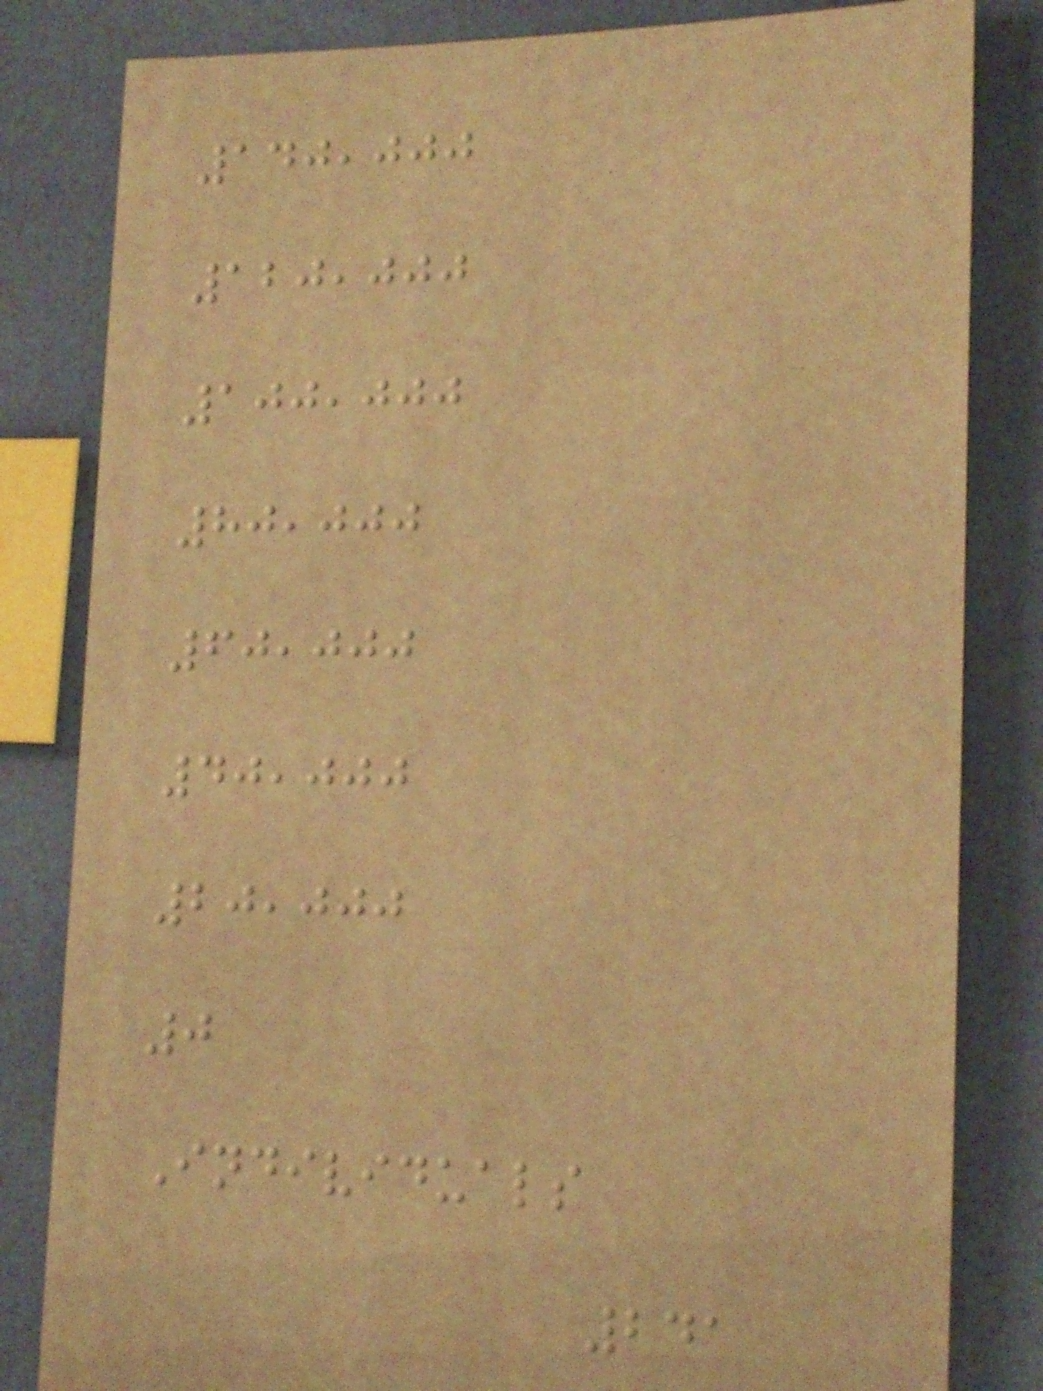140,000
120,000
100,000
80,000
60,000
40,000
20,000
0
Individuals
241
